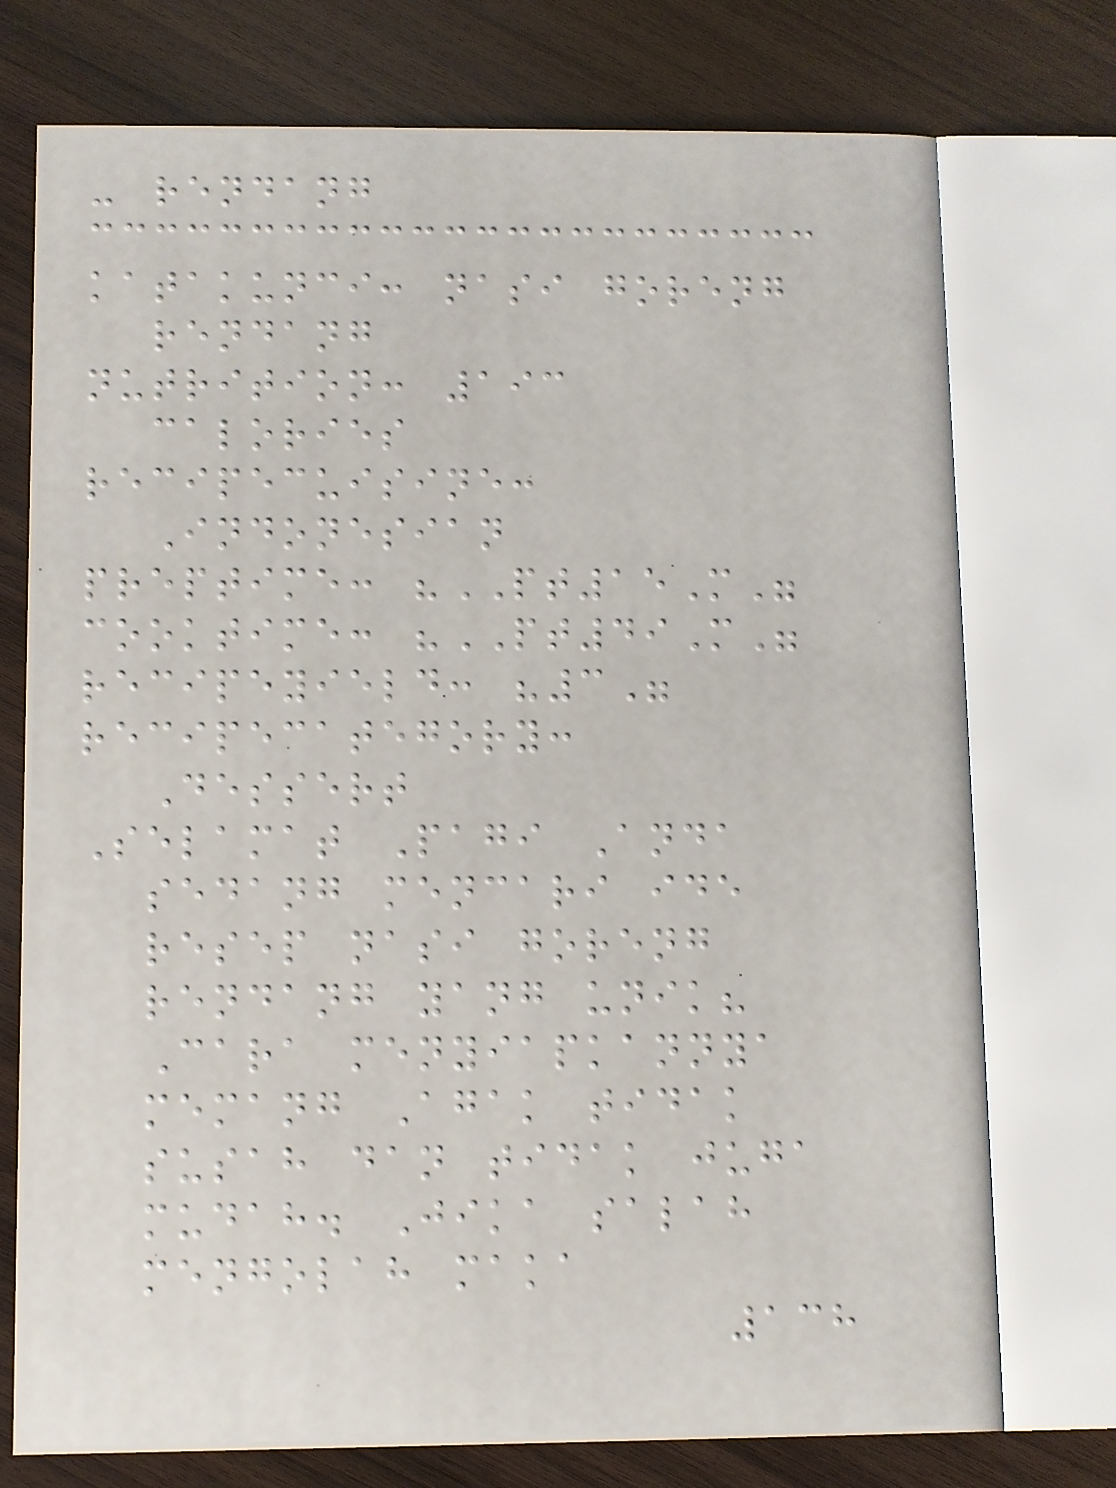- rendang
katakunci: nasi goreng
rendang
nutrition: 193
calories
recipecuisine:
Indonesian
preptime: "PT15M"
cooktime: "PT49M"
recipeyield: "3"
recipecategory:
Dessert
Selamat Pagi Anda
sedang mencari ide
resep nasi goreng
rendang yang unik?
Cara menyiapkannya
memang Agak tidak
susah dan tidak juga
mudah. Jika salah
mengolah maka
138
